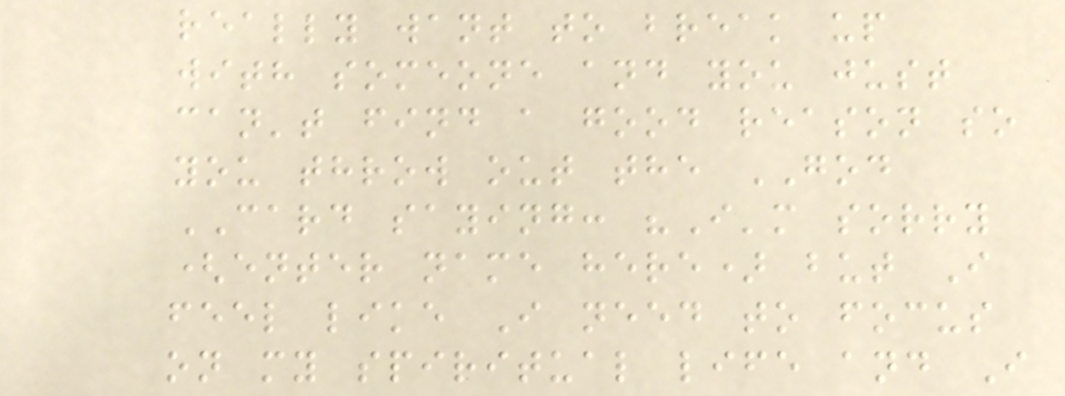really want to break up
with someone and you just
can't find a good reason so
you throw out the GOD
CARD saying: "I'm sorry
(enter name here) but I
feel like I need to focus
on my spiritual life and I
